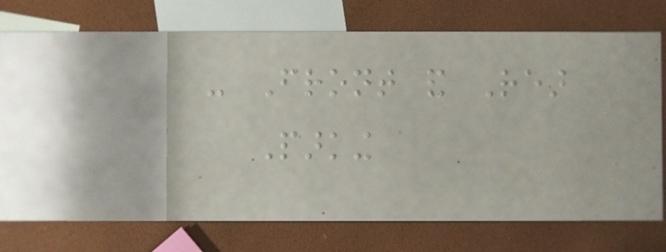- Front and Rear
Parking
